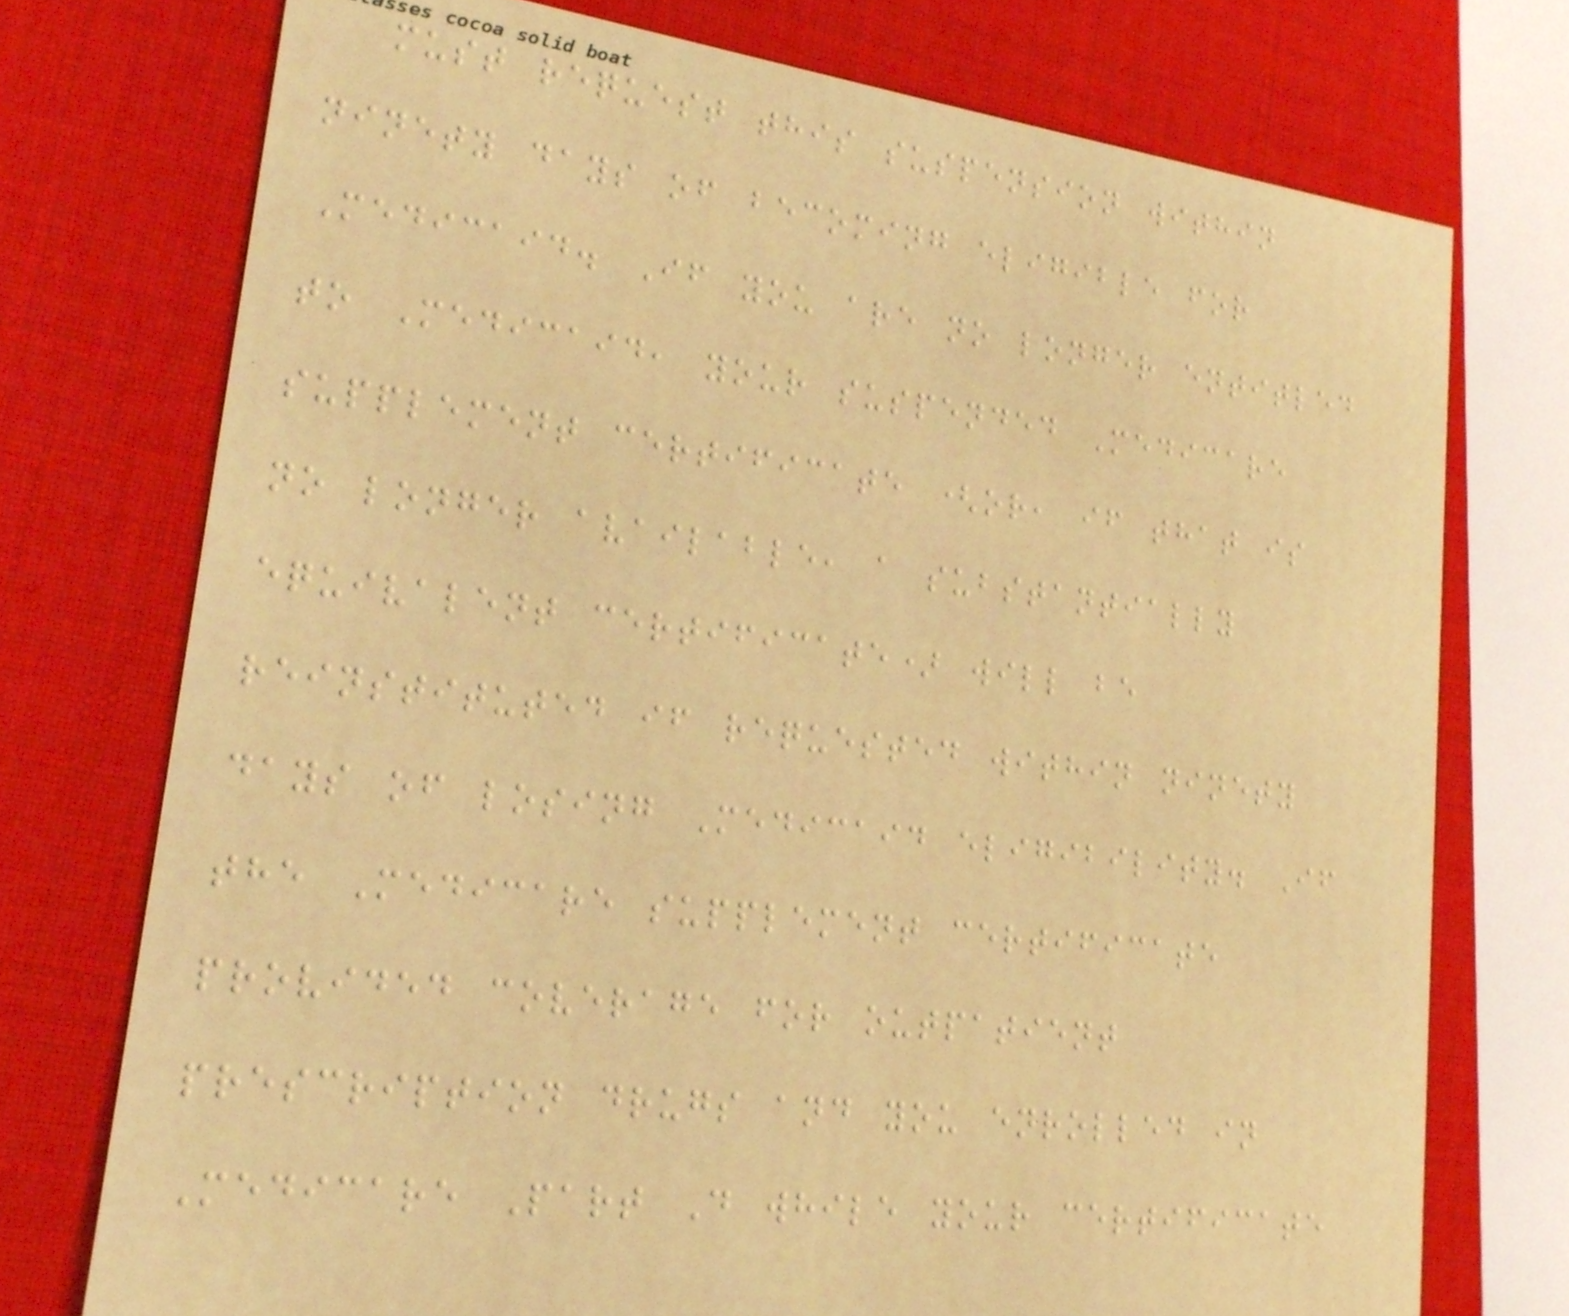must request this suspension within
ninety days of becoming eligible for
Medicaid. If you are no longer entitled
to Medicaid, your suspended Medicare
supplement certificate (or, if that is
no longer available, a substantially
equivalent certificate) will be
reinstituted if requested within ninety
days of losing Medicaid eligibility. If
the Medicare supplement certificate
provided coverage for outpatient
prescription drugs and you enrolled in
Medicare Part D while your certificate
